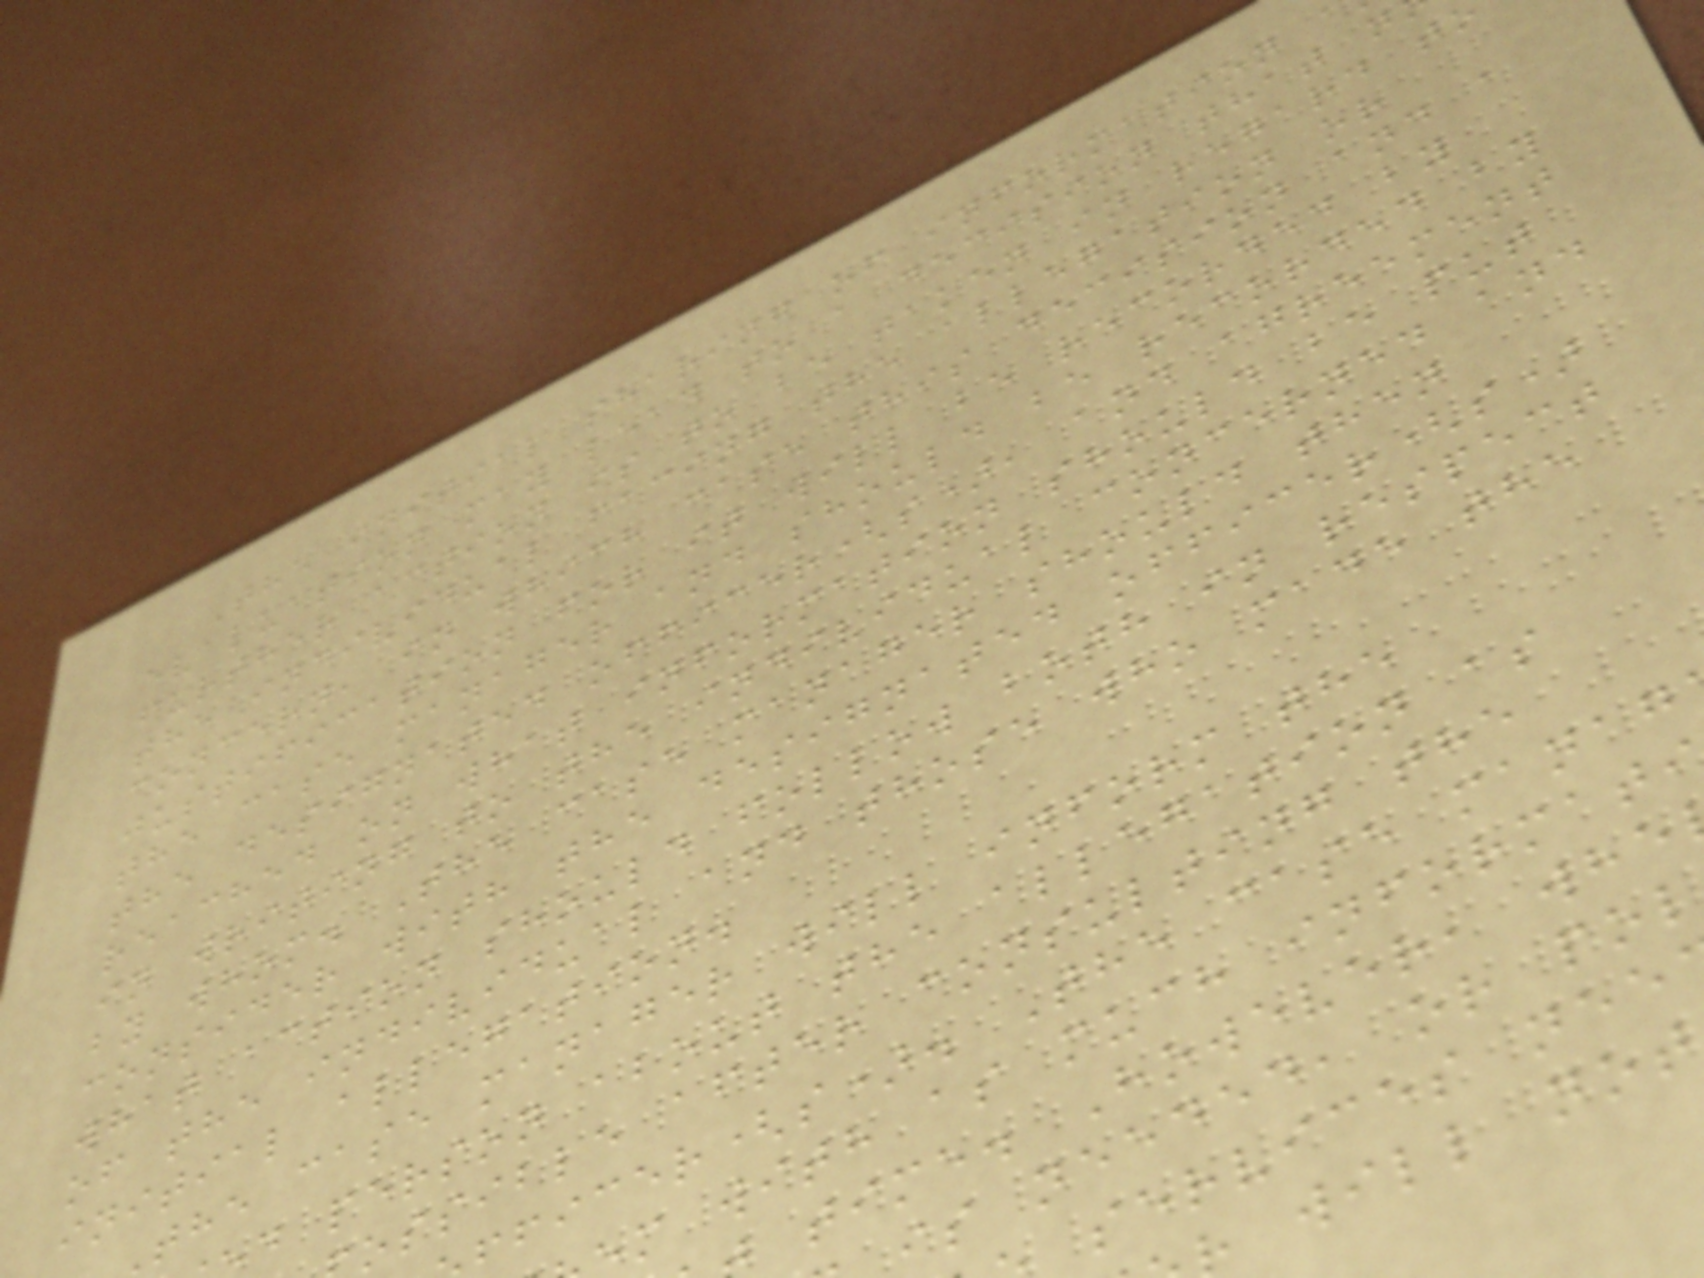The initial sharing of information
evaluation may lead to a decision that n
further action is to be taken in regard to
the individual facing the allegation or
concern, in which case this decision and a
justification for it will be recorded by
the case manager and should be recorded by
the designated officer(s), and agreement
reached on what information should be put
in writing to the individual concerned and
by whom. The case manager should then
consider with the designated officer(s)
what action should follow both in respect
of the individual and those who made the
initial allegation.
the case manager will inform the
d person about the allegation as
ossible after consulting the
ficer(s). The case manag
m with as much informati
time. However, whe
is needed, or pol
services nee
